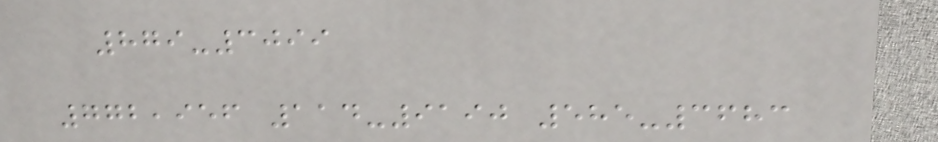879-3099
772,956 114-9190 585-3683
